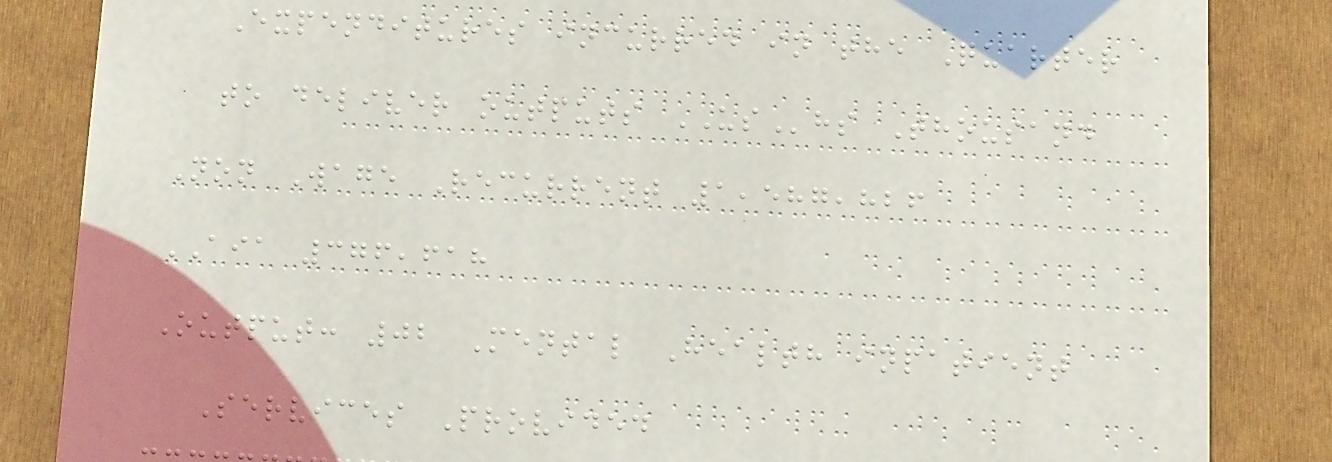Expenditures incurred in the Quarter
to deliver outputs UShs Thousand
Non Wage Recurrent 1,587,826
AIA 376,618
Output: 02 Mental Health inpatient
Services Provided
